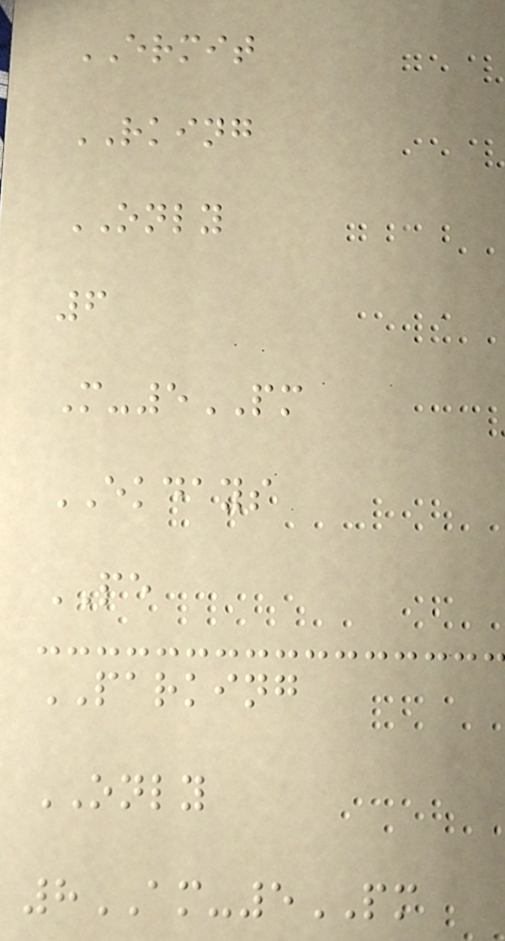ERMIT
RKING
ONLY
6
M-5PM
EKDAYS
PE
PARKING
ONLY
8AM-5PM
